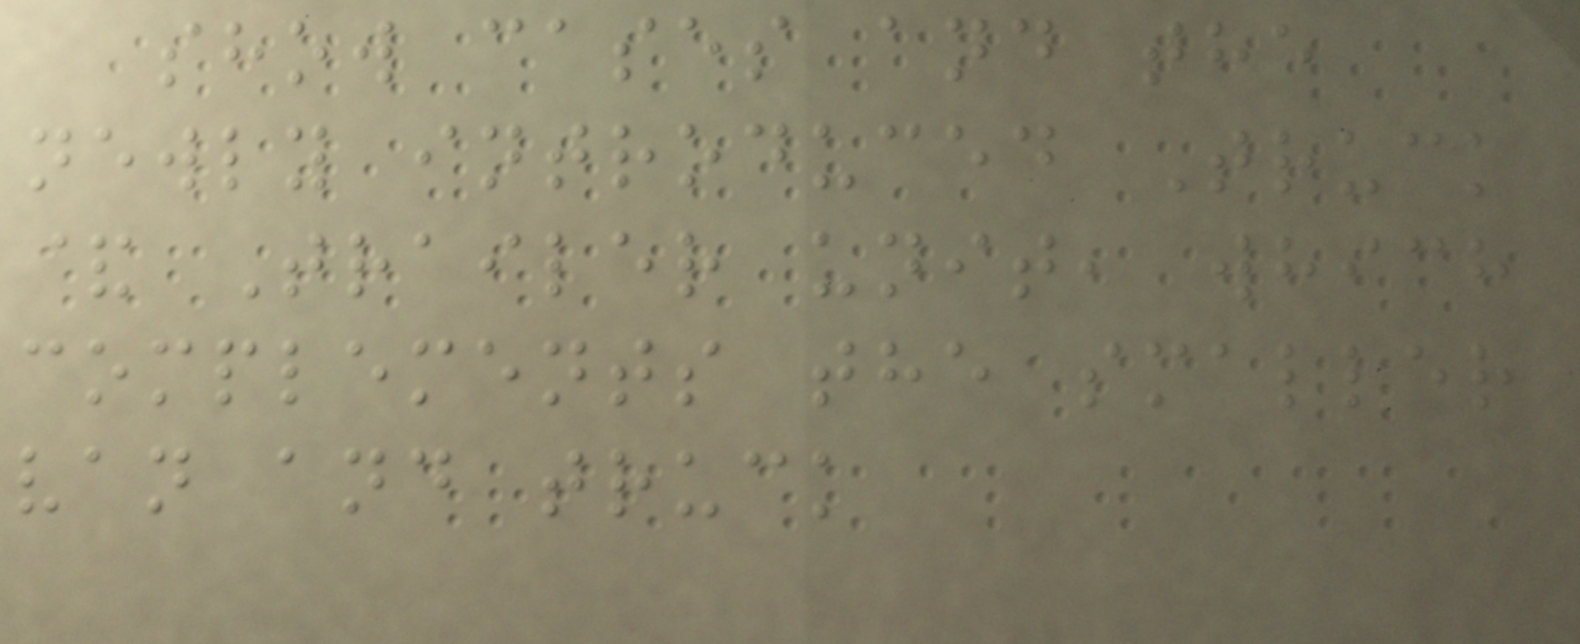show cases and the
newly introduced Truck
& Trailer unit, which
complements the smaller
van and truck
